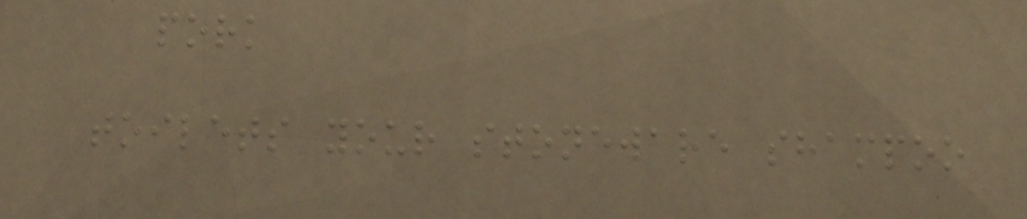pork
toilets your stoneware shampoo
